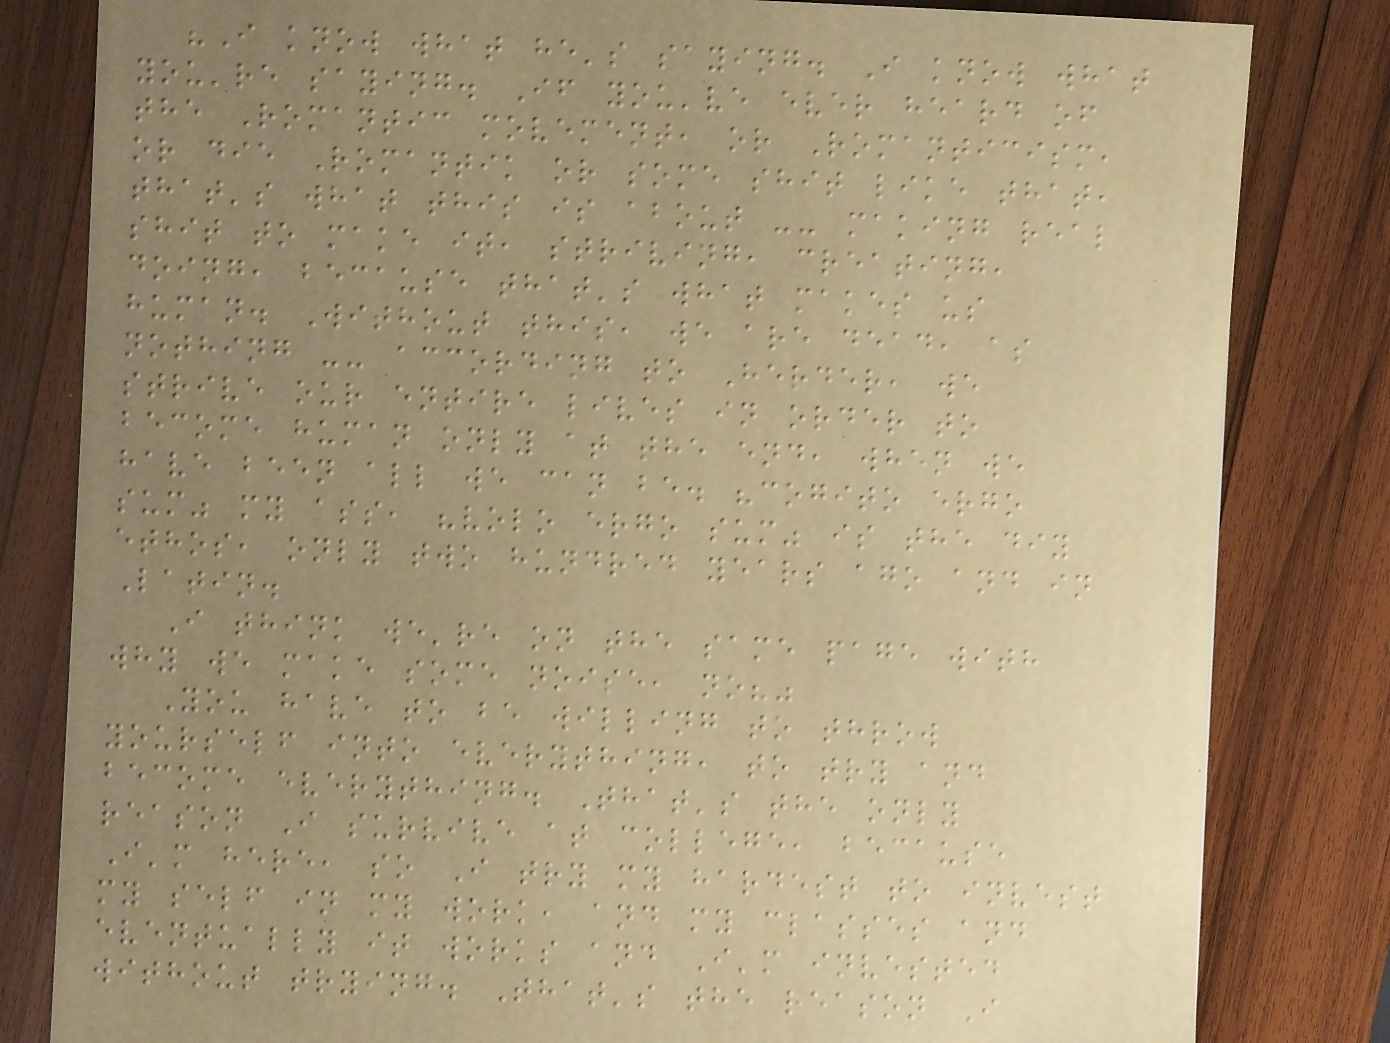"I know what he's saying. I know what
you're saying. If you've ever heard of
the Romantic movement, or Romanticism,
or die Romantik or some shit like that,
that's what this is about -- making real
shit to make it, striving, creating,
doing, because that's what makes us
human. Without this, we are dead, as
nothing -- according to Herder, we
strive our entire lives in order to
become human only at the end, when we
have been all we can be. "cogito ergo
sum" my ass, "volo ergo sum" is the diy
ethos, only two hundred years ago and in
Latin.
I think we're on the same page with
why we make some noise, no?"
You have to be willing to throw
yourself into everything, to try and
become everything. That's the only
reason I survive at college, because
I'm here, so I try my hardest to invest
my self in my work, and my classes and
eventually it works and I'm invested
without trying. That's the reason I
